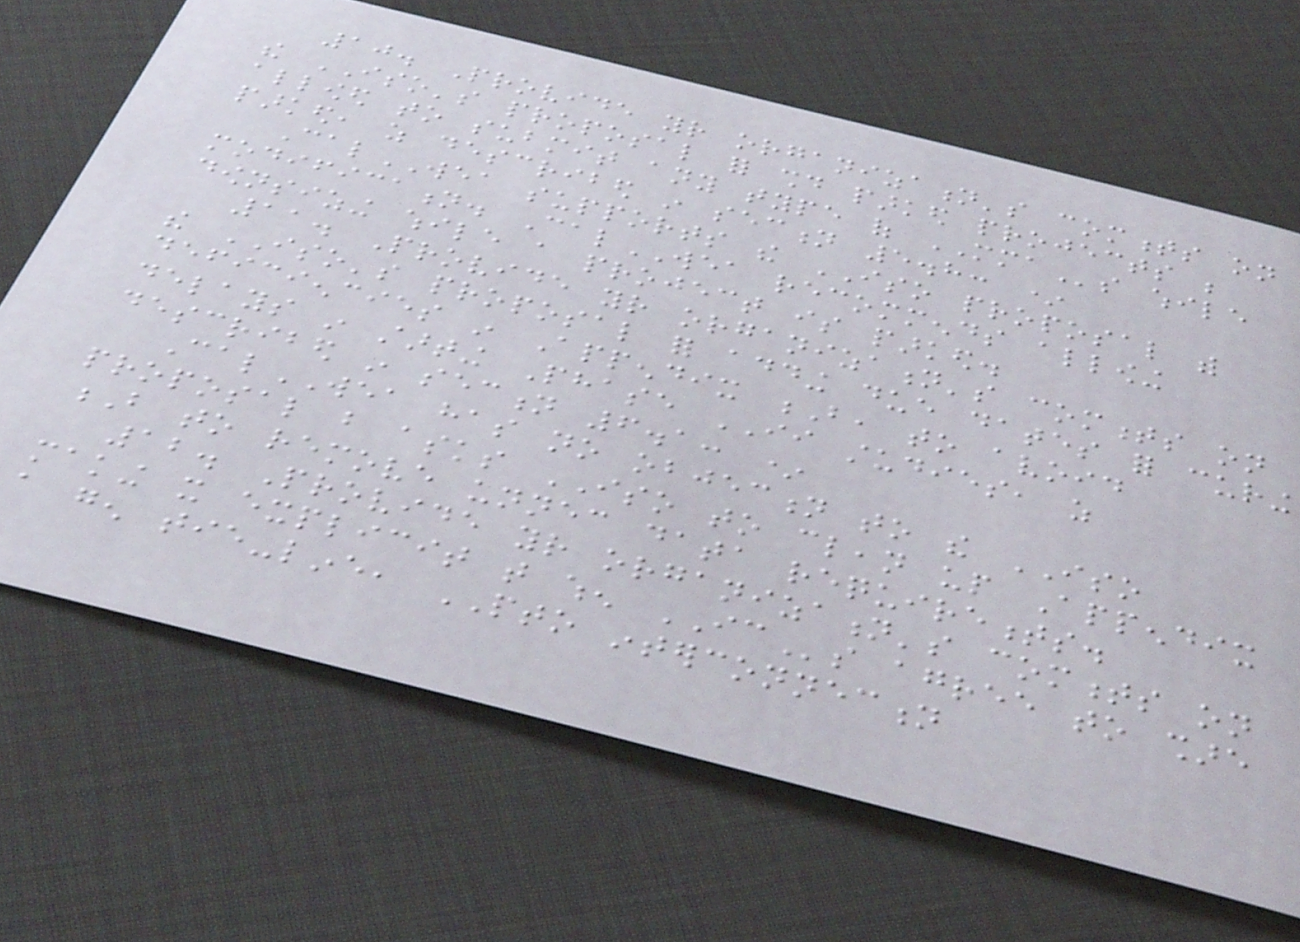10. Provide your organization's comments on
the ISO's proposal for should parked projects be
allowed to submit any type of MMAs while
parked, as described in section 5.8: *
CalWEA supports the ISO proposal with
modification. CalWEA recommends allowing
downsizing while a project is parked.
11. Provide your organization's comments on
the ISO's proposal for adding due dates for curing
deficiencies in Appendix B, to avoid
delays in starting Phase II studies, as
described in section 6.1: *
CalWEA has no objection to the ISO
proposal but asks ISO to clean up Appendix
B to remove unnecessary data requirements.
12. Provide your organization's comments on
making it explicit that when ICs agree to share
a gen tie-line, PTO interconnection
